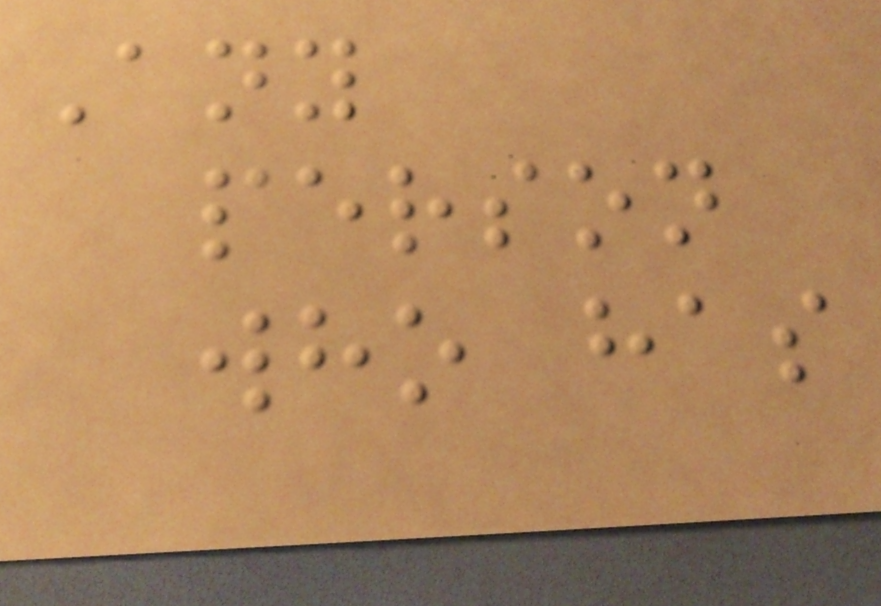Any
person
who has
